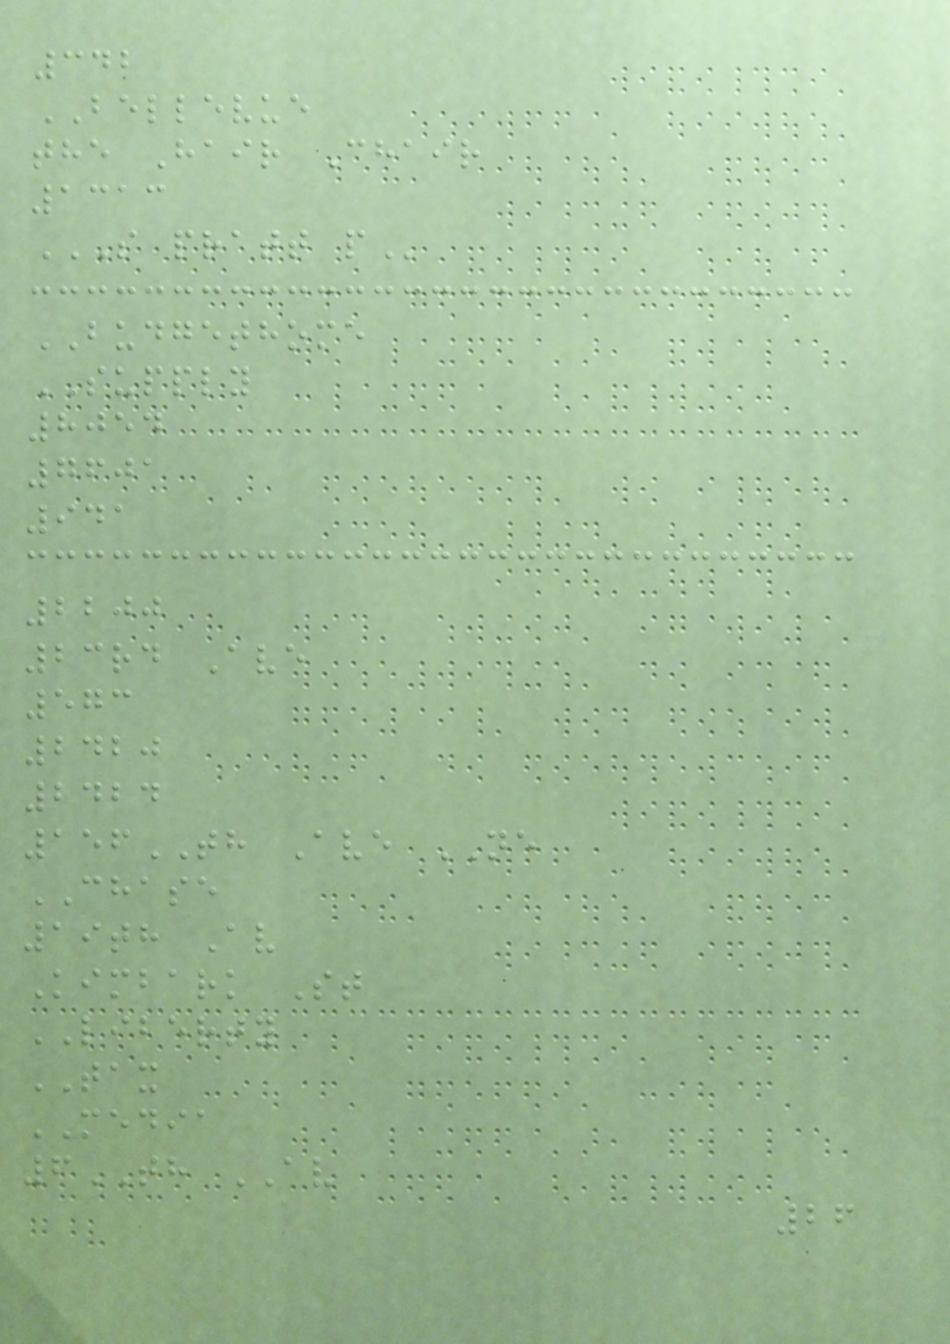342
BELLEVUE
the Hair Chair
1313
S PRATT P
BUDGETHOME
SUPPLY
8054
7601
941
2200
23rd Ave
573
2420
2424
156TH Ave NE
CHASE
19th Av
Kimbark St
LIBERTY
TAX
MEDIA
6TH AV
26
